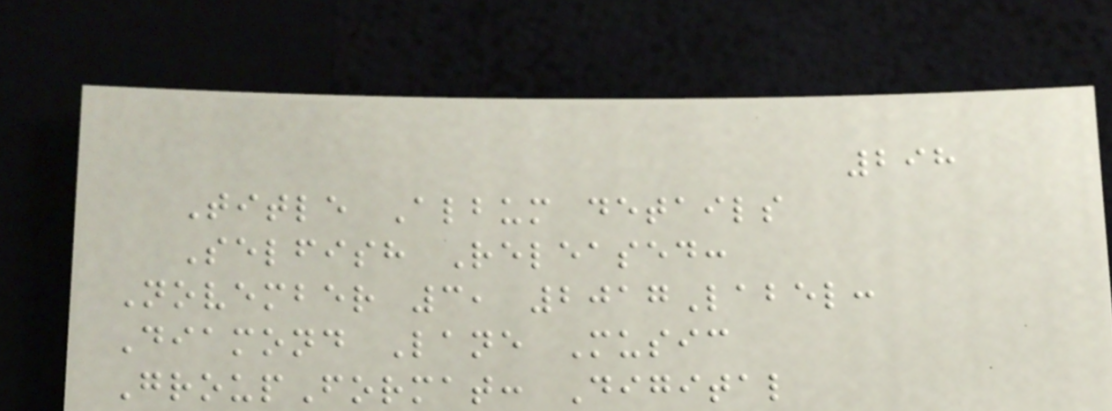298
Title Album details
Selfish Released:
November 3, 2017Label:
Diamond Lane Music
GroupFormat: Digital
